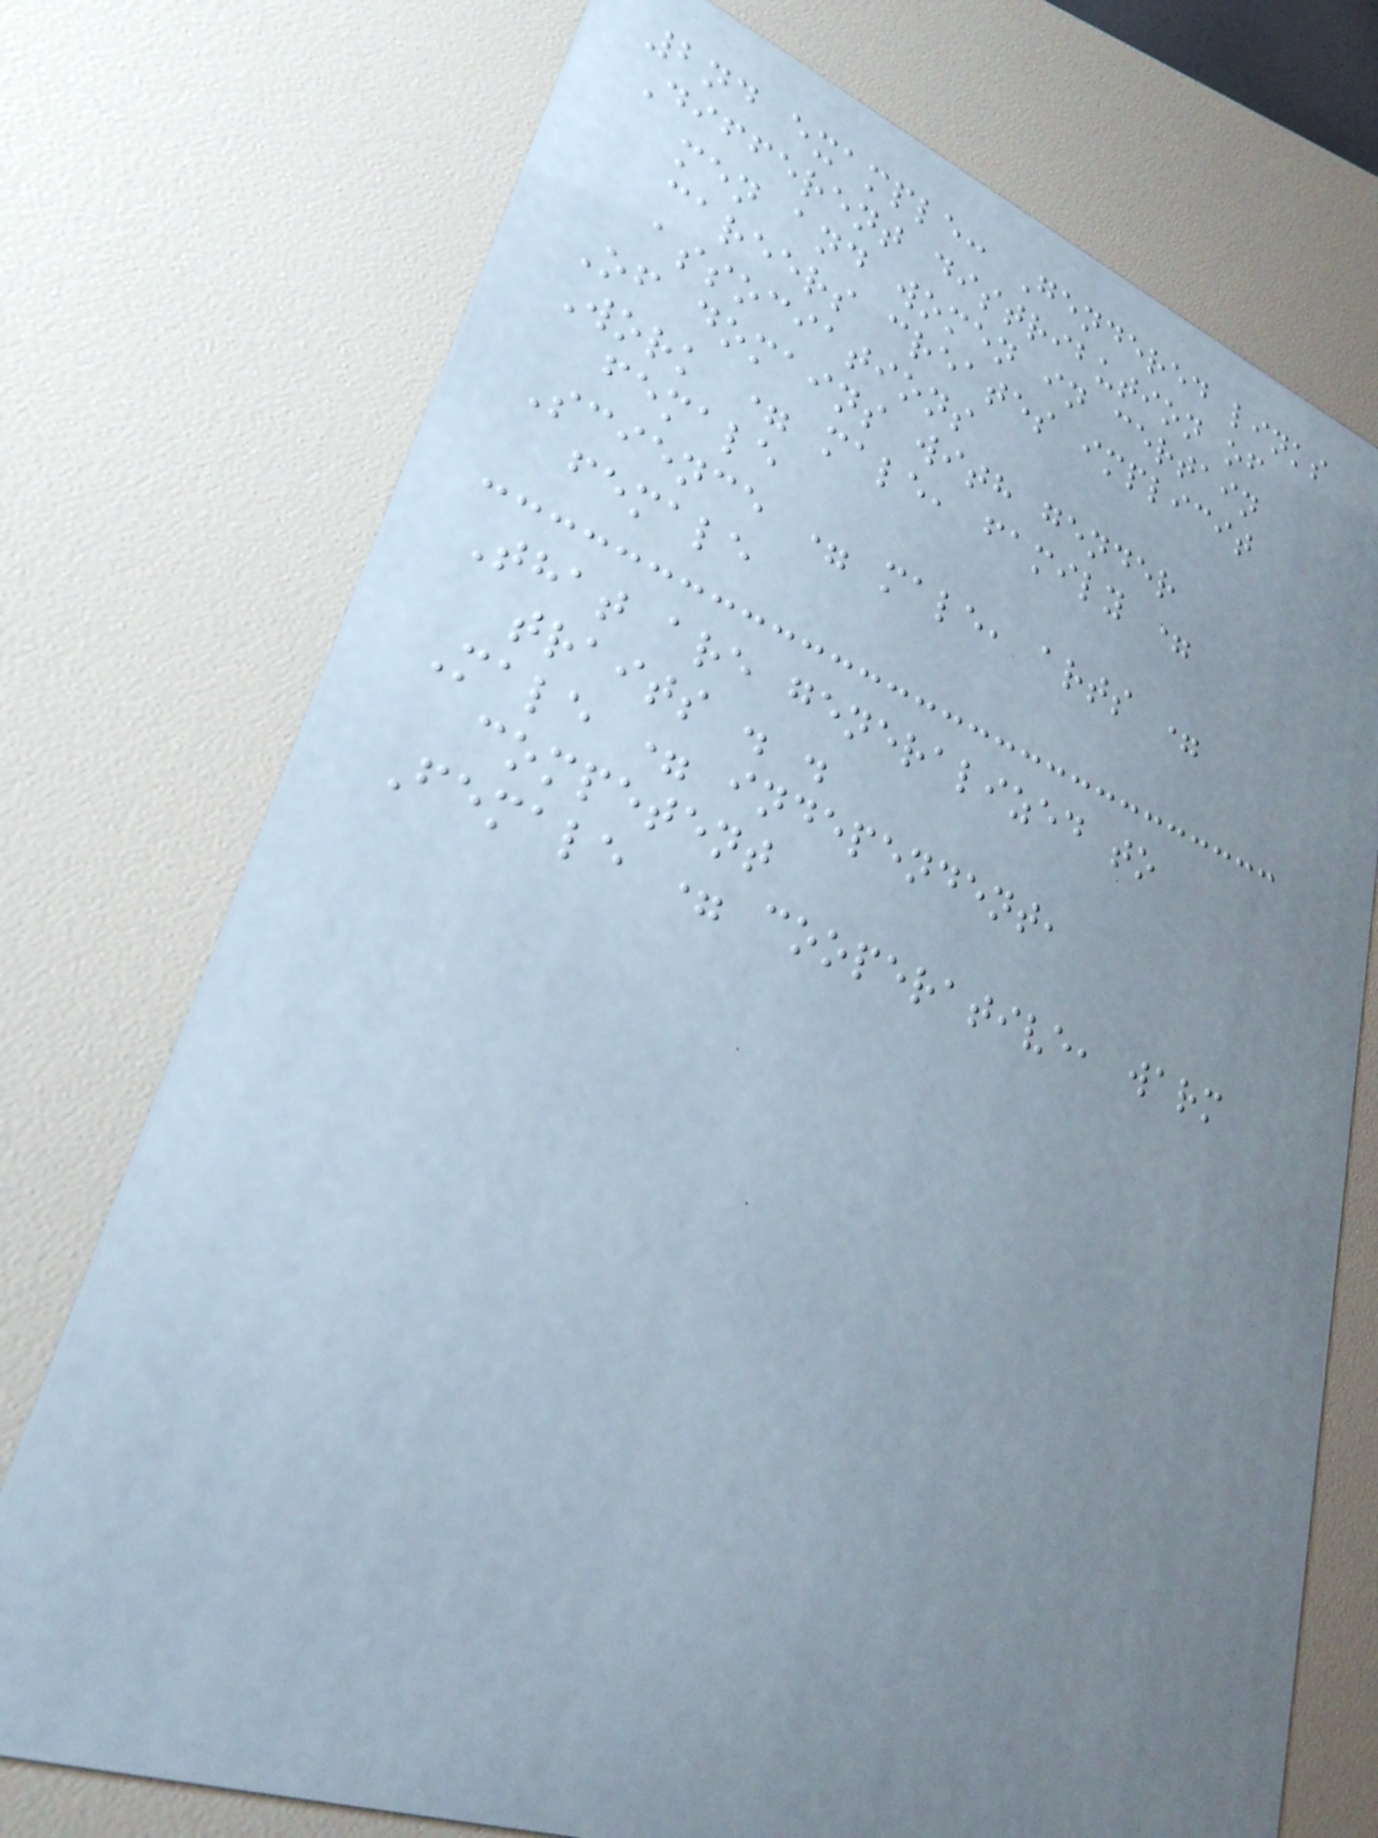2nd example: Gendered links
Different distribution of
men and women in certain
careers creates implicit
associations
Of domains with gender
Work = male, family =
female
Science = male, arts =
female
That are generalized to
traits . .
Male = independent,
competent
Female = cooperative, warm
